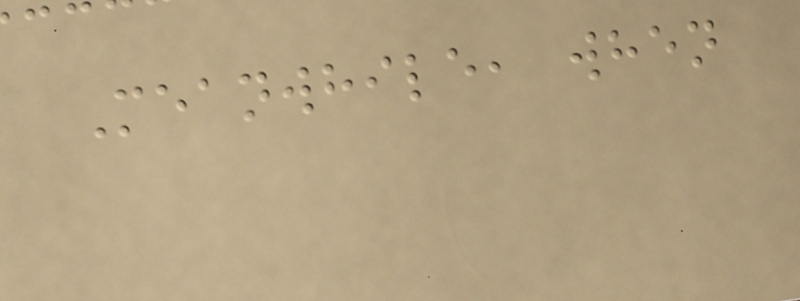Meanwhile, when
